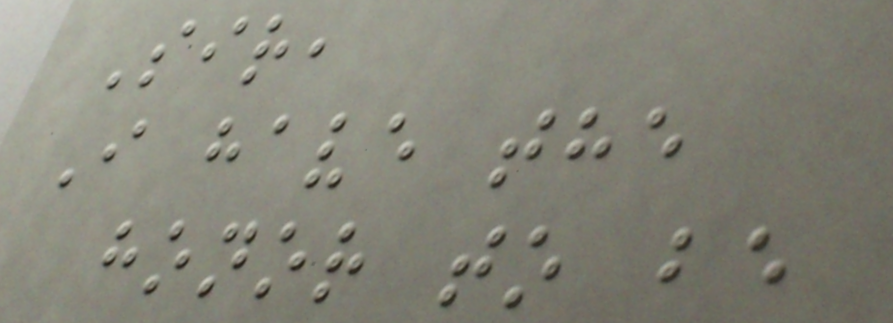Sir,
I have the
honor to be
